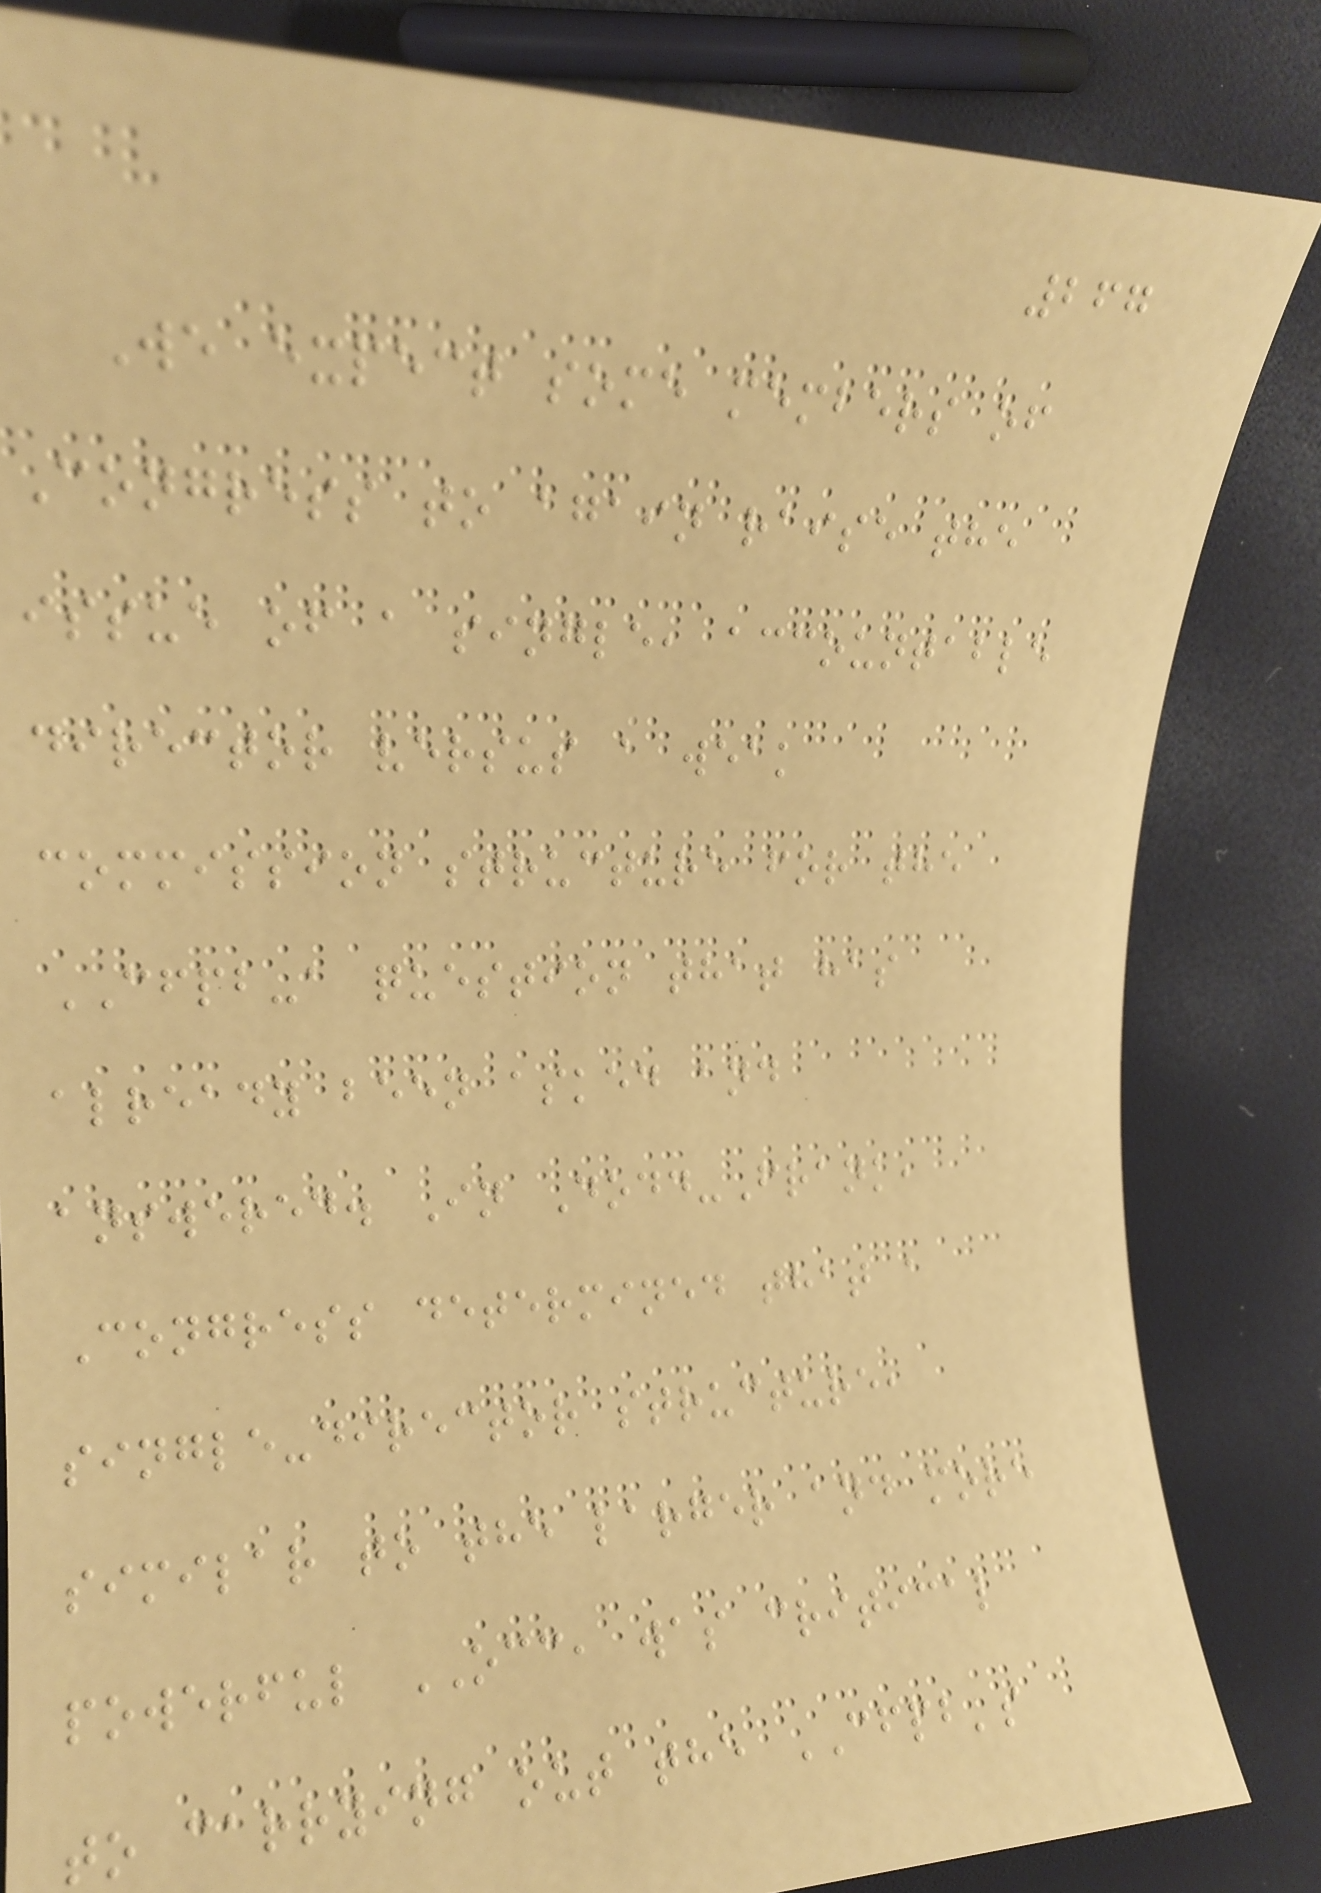267
We expect some members of
Congress to again raise the
issue of a single, accountable
director versus a weak
commission structure for the
CFPB-a question that has
already been asked and
answered. In Dodd-Frank,
Congress determined that a
single-director structure,
similar to the larger and more
powerful OCC, was critical
to carrying out the CFPB's
